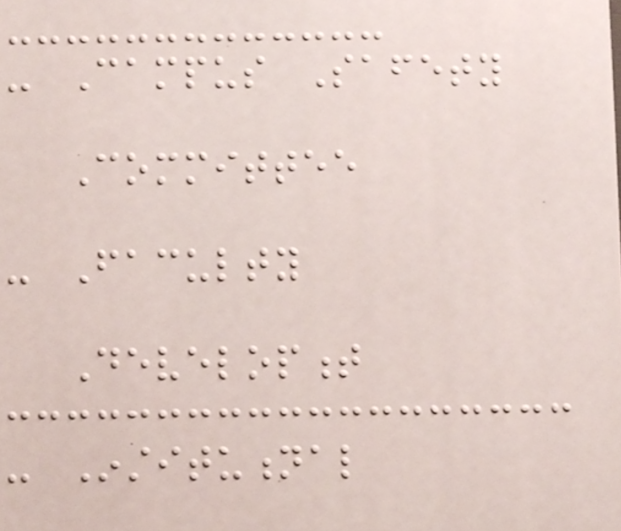- Campus Safety
Committee
- Faculty
Development
- Institutional
